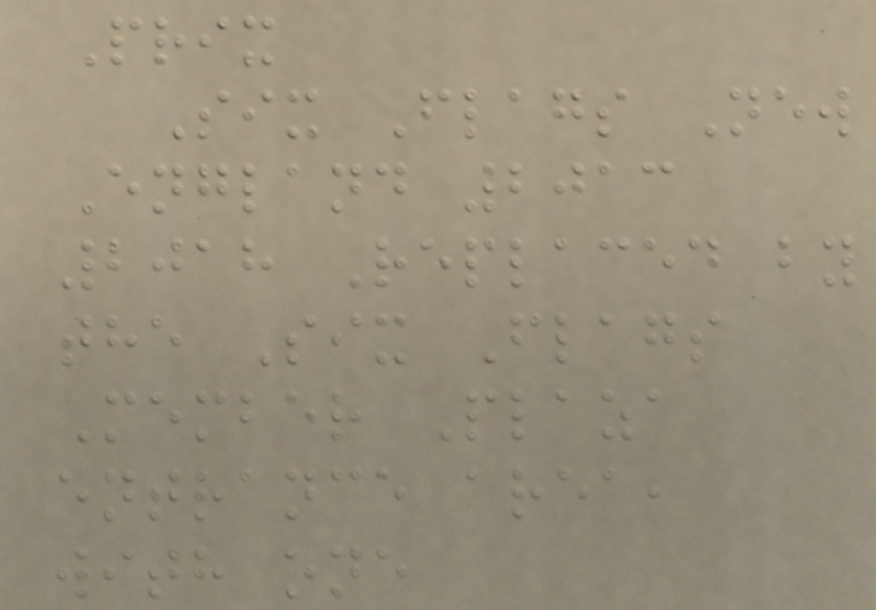Prix
Six Flags New
England 2013
2018 Replaced by
the Six Flags
Member Plaza
entrance area,
with one
